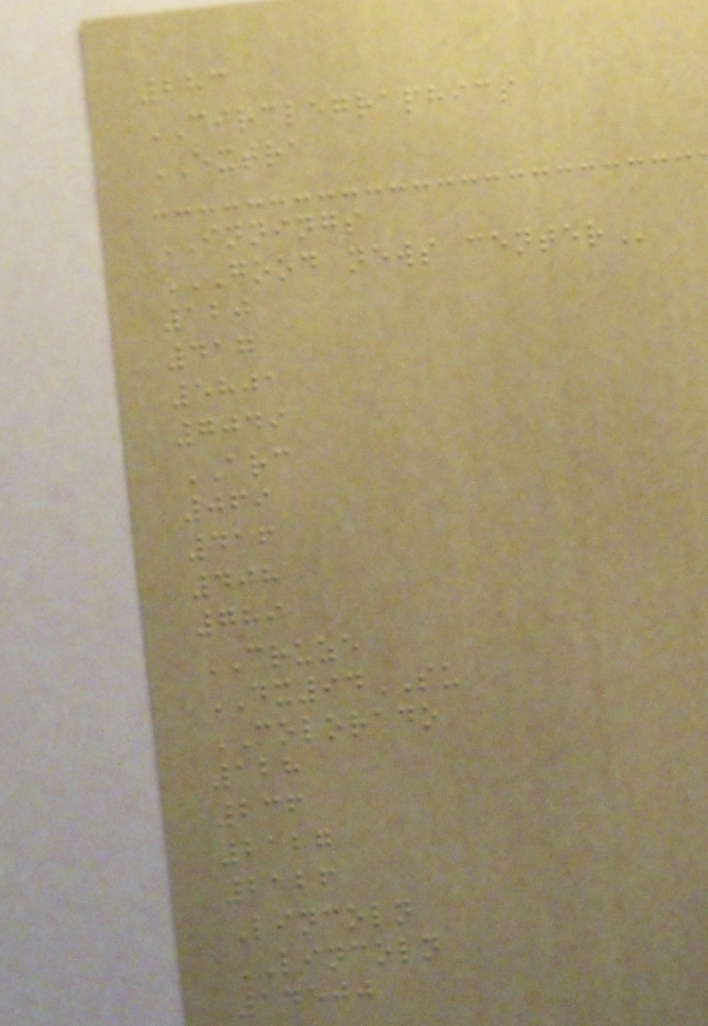283
CIRCLEGRAPHICS
EXTRA
INNINGS
GOOD NEWS CENTER
120
417
5801
7049
ARC
069
416
408
789
CRUZE
DX94SU
COLORADO
128
236
2127
2126
Lincoln
LINCOLN
14500
